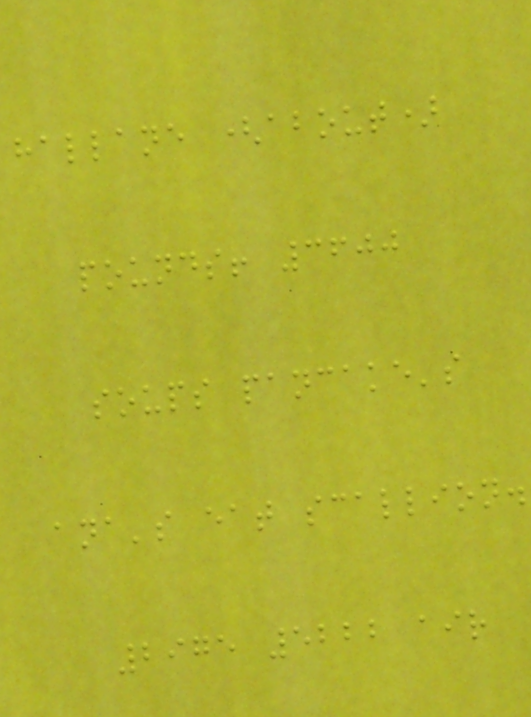hallane (about)
pounds! 3600
soups pancake's
ana's eat scallion.
2975 5222 air
